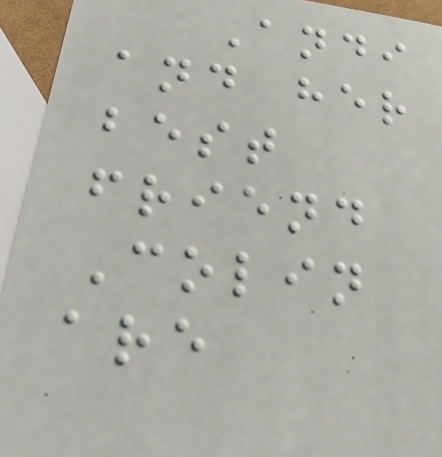Andi
and her
best
friend
Colin
are
